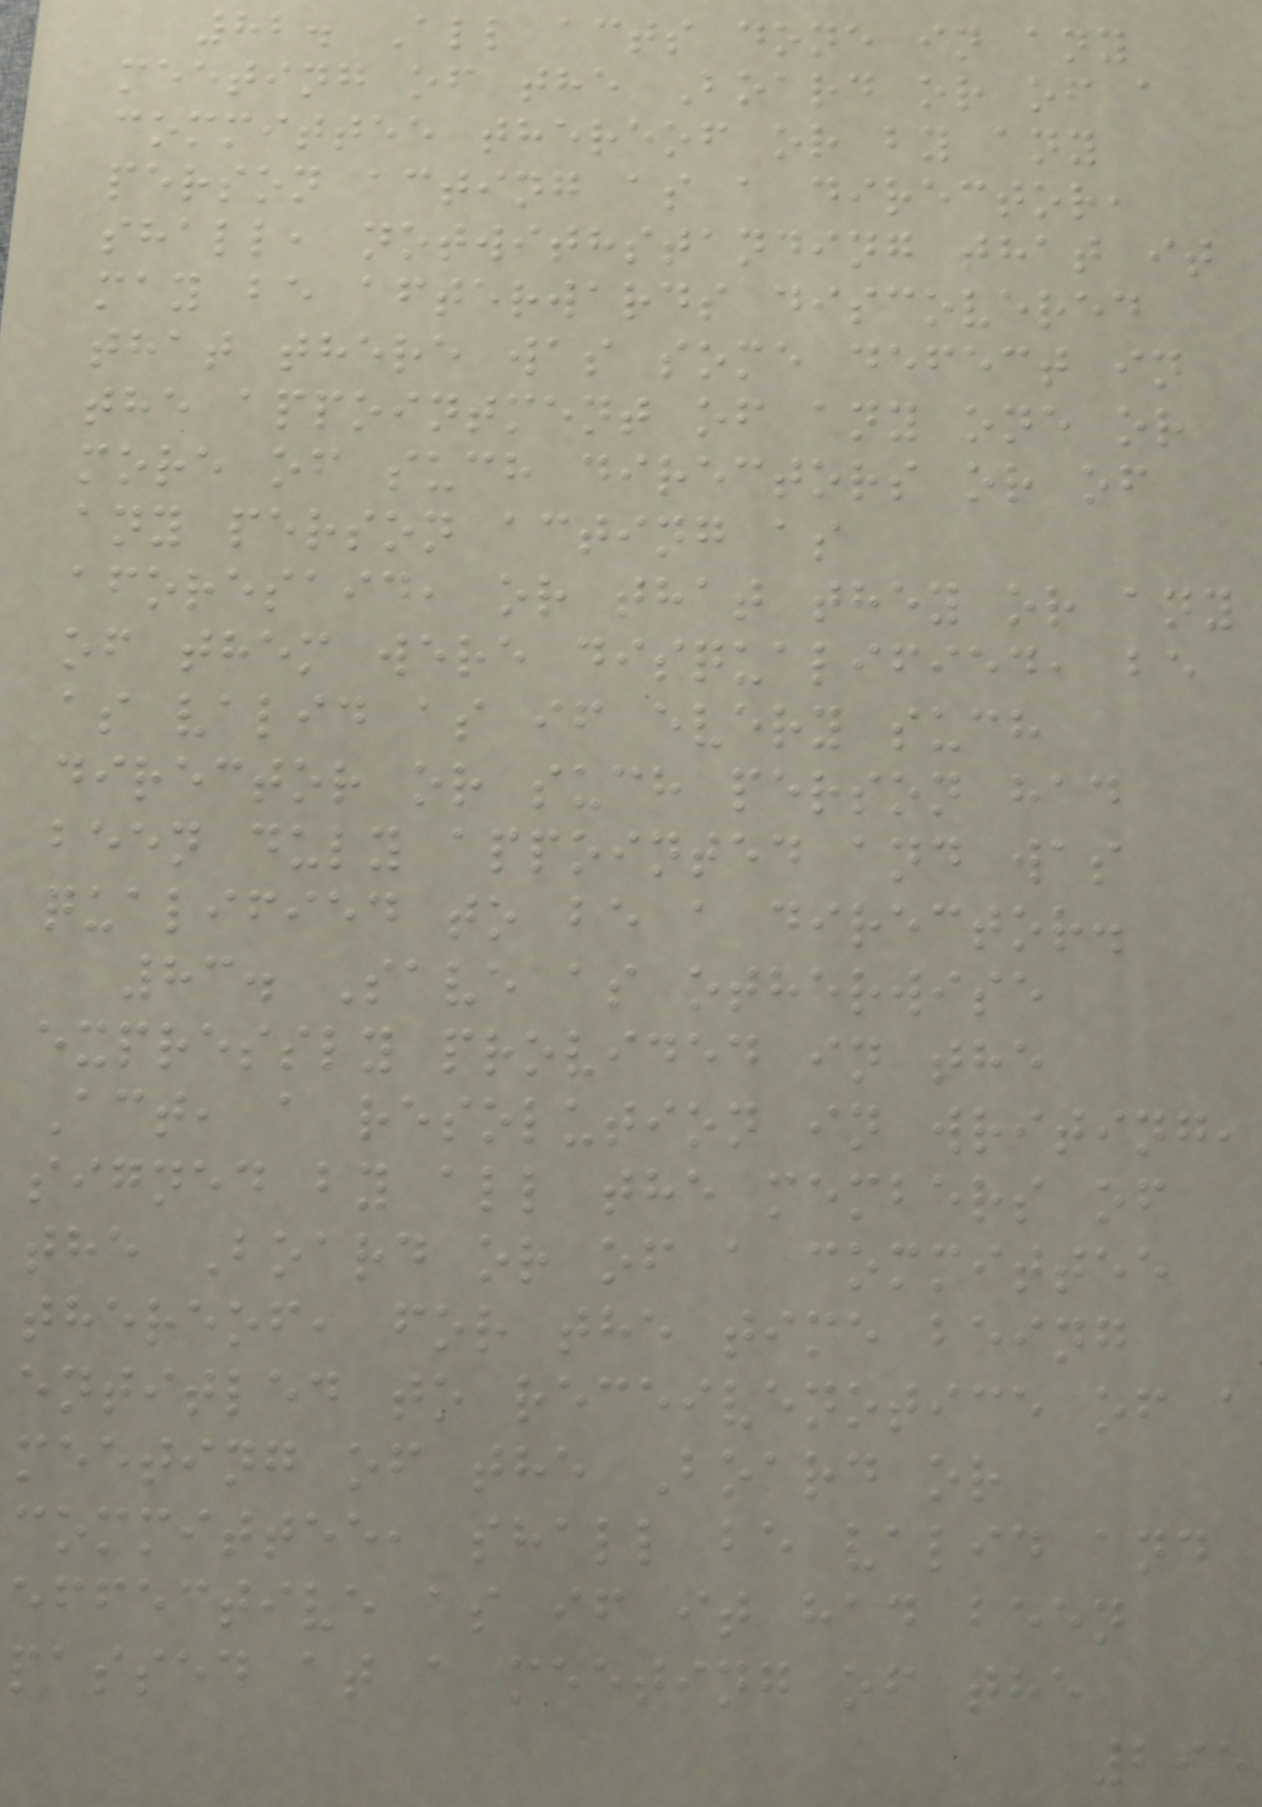82. All acts done in any
meeting of the Board or of a
committee thereof or by any
person acting as a director,
shall, notwithstanding that it
may be afterwards discovered
that there was some defect in
the appointment of any one or
more of such directors or of
any person acting as
aforesaid, or that they or any
of them were disqualified, be
as valid as if every such
director or such person had
been duly appointed and was
qualified to be a director.
83. Save as otherwise
expressly provided in the
Act, a resolution in writing,
signed by all the members of
the Board or of a committee
thereof, for the time being
entitled to receivenotice of a
meeting of the Board or
committee, shall be valid and
effective as if it had been
passed at a meeting of the
295
